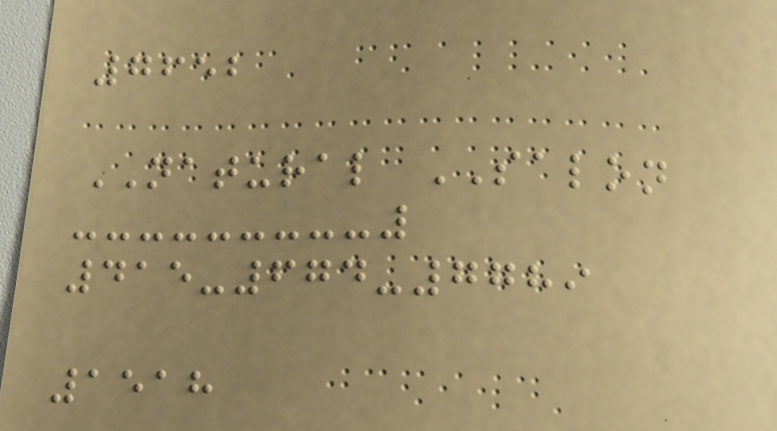7652
NATURAL SALON
415-674-7789
1518
